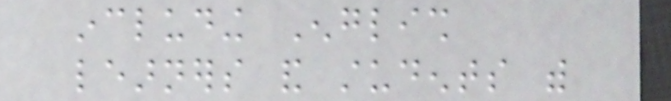including English
learners and students with
